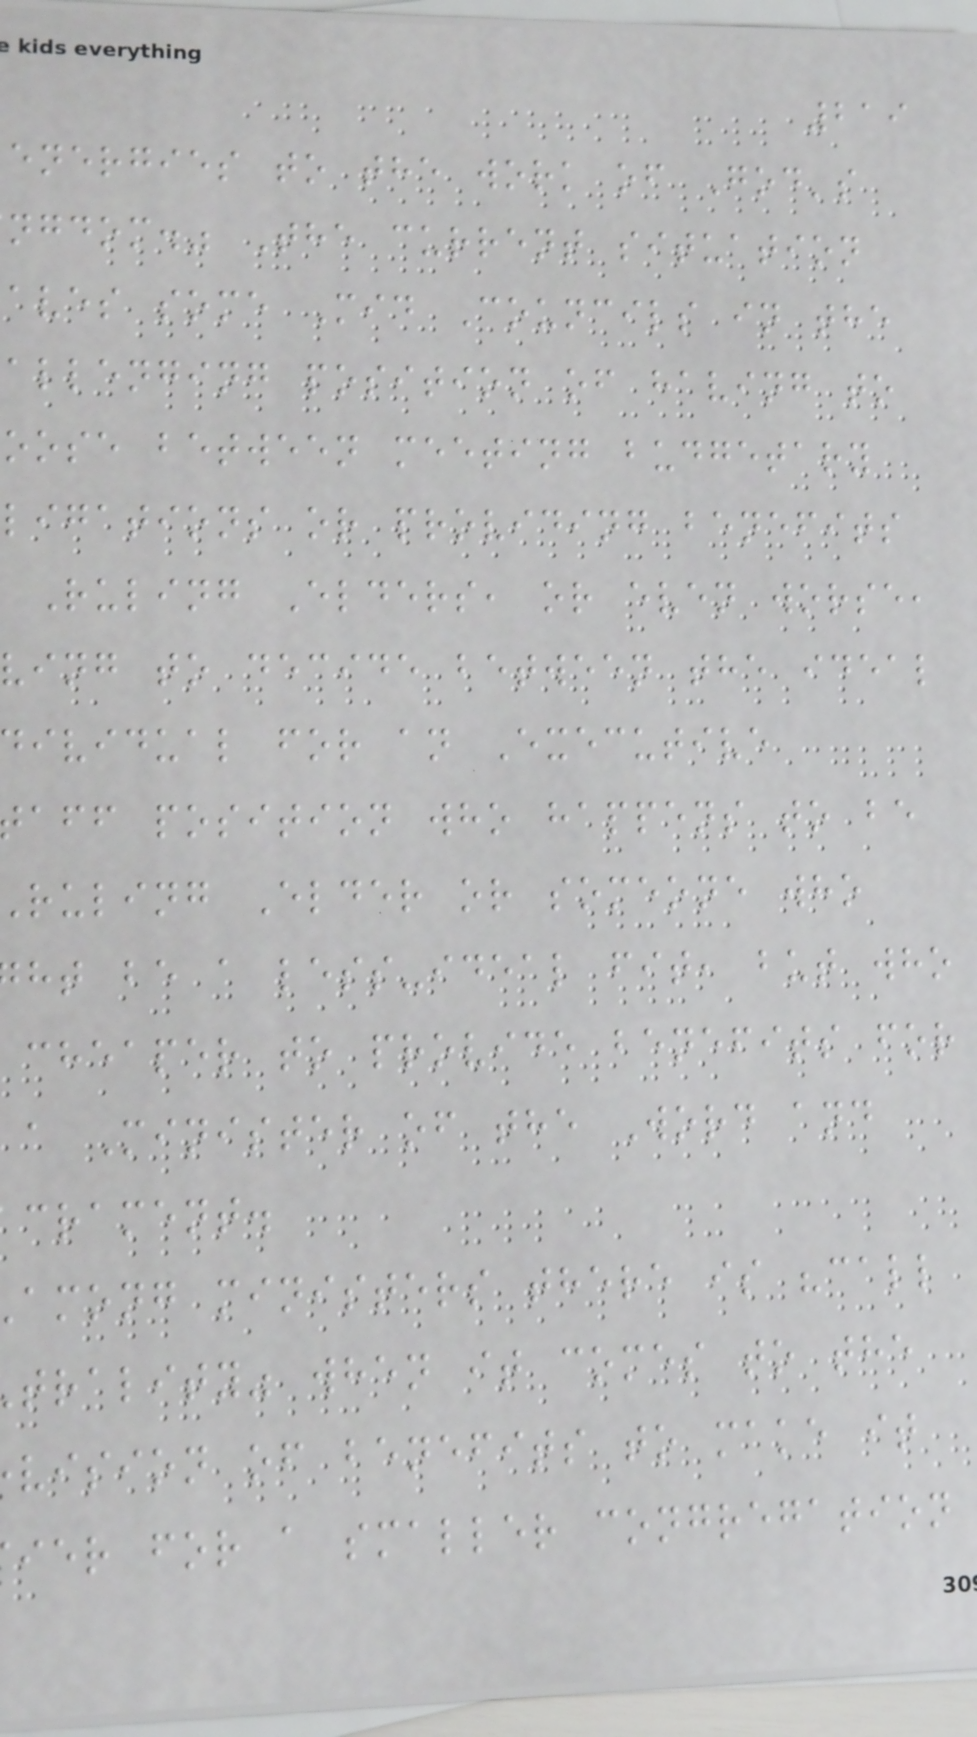219
energies to the work of God's
ngdom." The current situation
aves some Mid Councils in the
allenging position of having to
oose between meeting budgetary
ligations or providing benefits
Ruling Elders, or even worse,
ving to decide between the ideal
dividual for an Executive
aff position who happens to be
ruling Elder or someone who
ht be a less-ideal fit, but who
cheaper to provide benefits for
a Minister of the Word and
crament.
among ministers there is "call
trality" when it comes to the
vision of benefits to make it
ier for a smaller congregation
